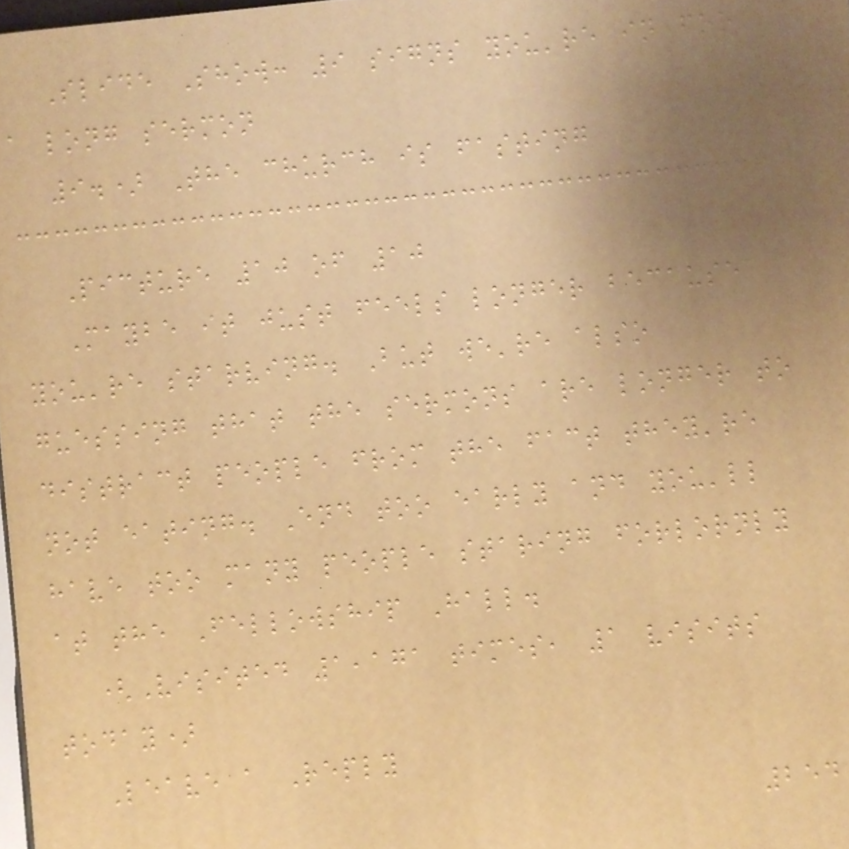Slide Show: 9 signs you're in for
a long sermon
9.) The church is fasting
Picture 10 of 10
Maybe it just feels longer because
you're starving. But we're also
guessing that the sermons are longer to
distract people from the fact they're
not eating. End too early and you'll
have too many people staring forlornly
at the Fellowship Hall.
(Visited 1,171 times, 1 visits
today)
Leave a Reply
254
